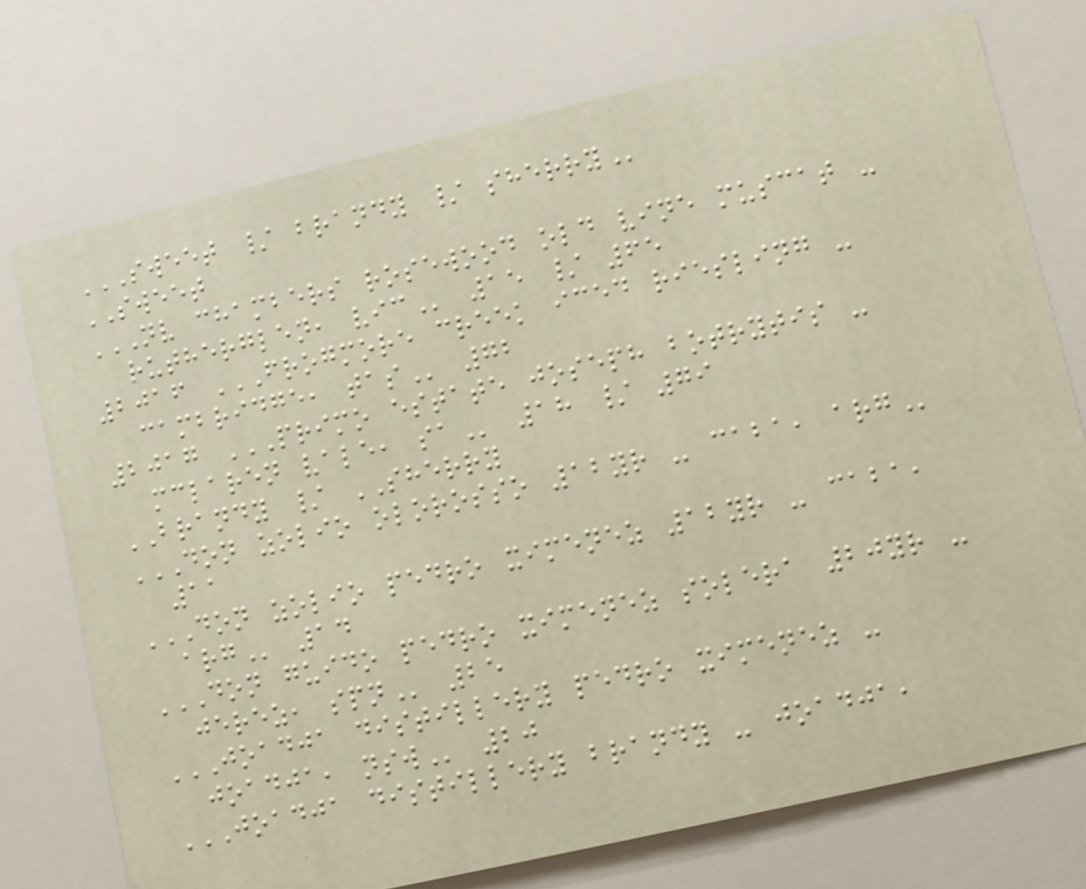SWEET / BRANDY / SHERRY
SWEET
NV CHAMBERS ROSEWOOD OLD VINE MUSCAT -
RUTHERGLEN, VIC 15 / 65
2016 FROGMORE CREEK ICED RIESLING -
CAMBRIDGE, TAS 72
2017 PRIMO ESTATE JOSEPH BOTRYTIS -
MCLAREN VALE, SA 18 / 79
BRANDY / SHERRY
DON ZOLIO OLOROSSO 12YR - CABA, ARG
11
DON ZOLIO PEDRO XIMENEZ 12YR - CABA,
ARG 14
DON GUIDO PEDRO XIMENEZ SOLERA 20YR -
JEREZ, SPN 25
JOADJA DISTILLERY PEDRO XIMENEZ -
JOADJA, NSW 20
JOADJA DISTILLERY BRANDY - JOADJA,
